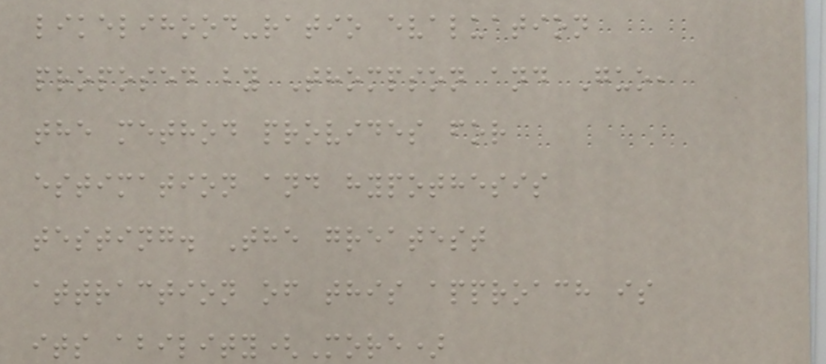likelihood-ratio evaluation
proposed by Thompson and Guo,
the method provides for
estimation and hypothesis
testing. The greatest
attraction of this approach is
its ability(More)
